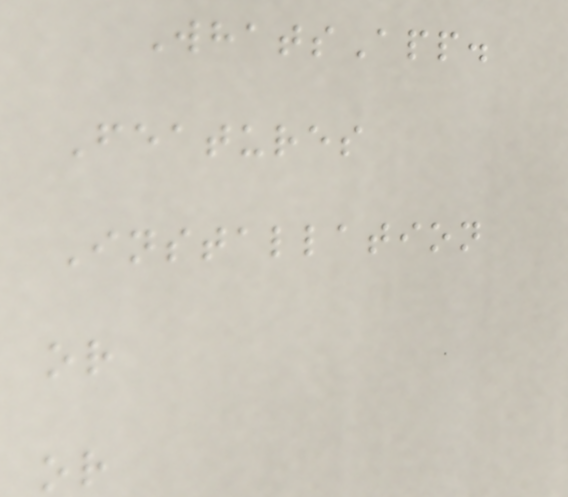WhatsApp.
Features
Installation
or
or
